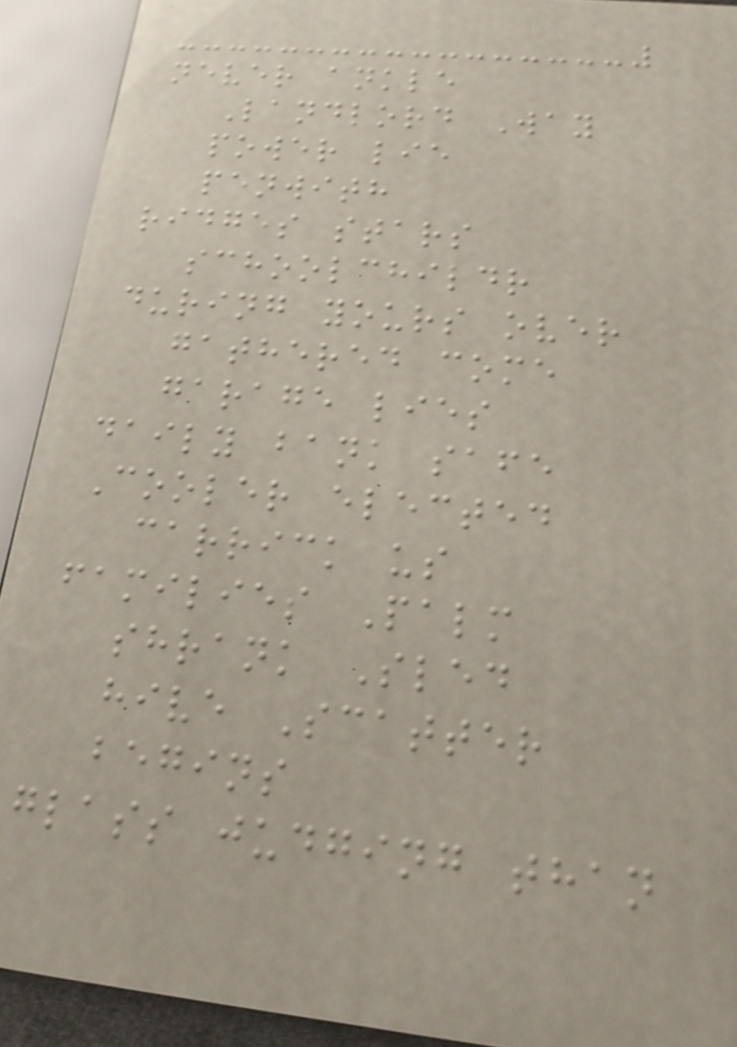never ankle
Landlord Way
power lie
penwith
ridges stars
schoolchildr
during yours over
gathered come
garage lies
daily bank safe
Cooler elected
carrick us
families Palm
shrank Sled
hive Scatter
begins
glass judging than
